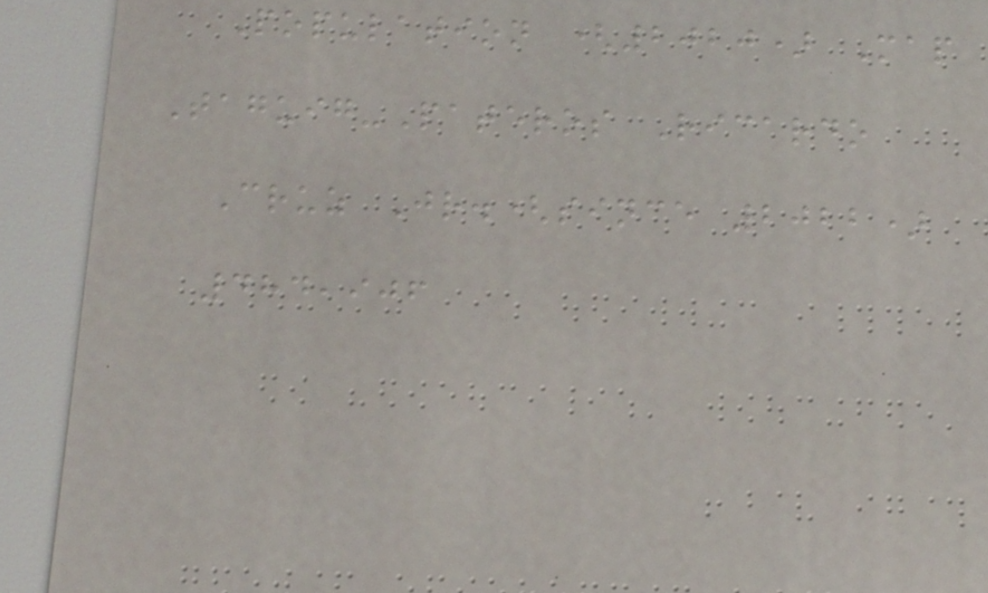Population (2020) Map
Taguig-Pateros Ricardo
Cruz Jr.(since 2022)
484,906
